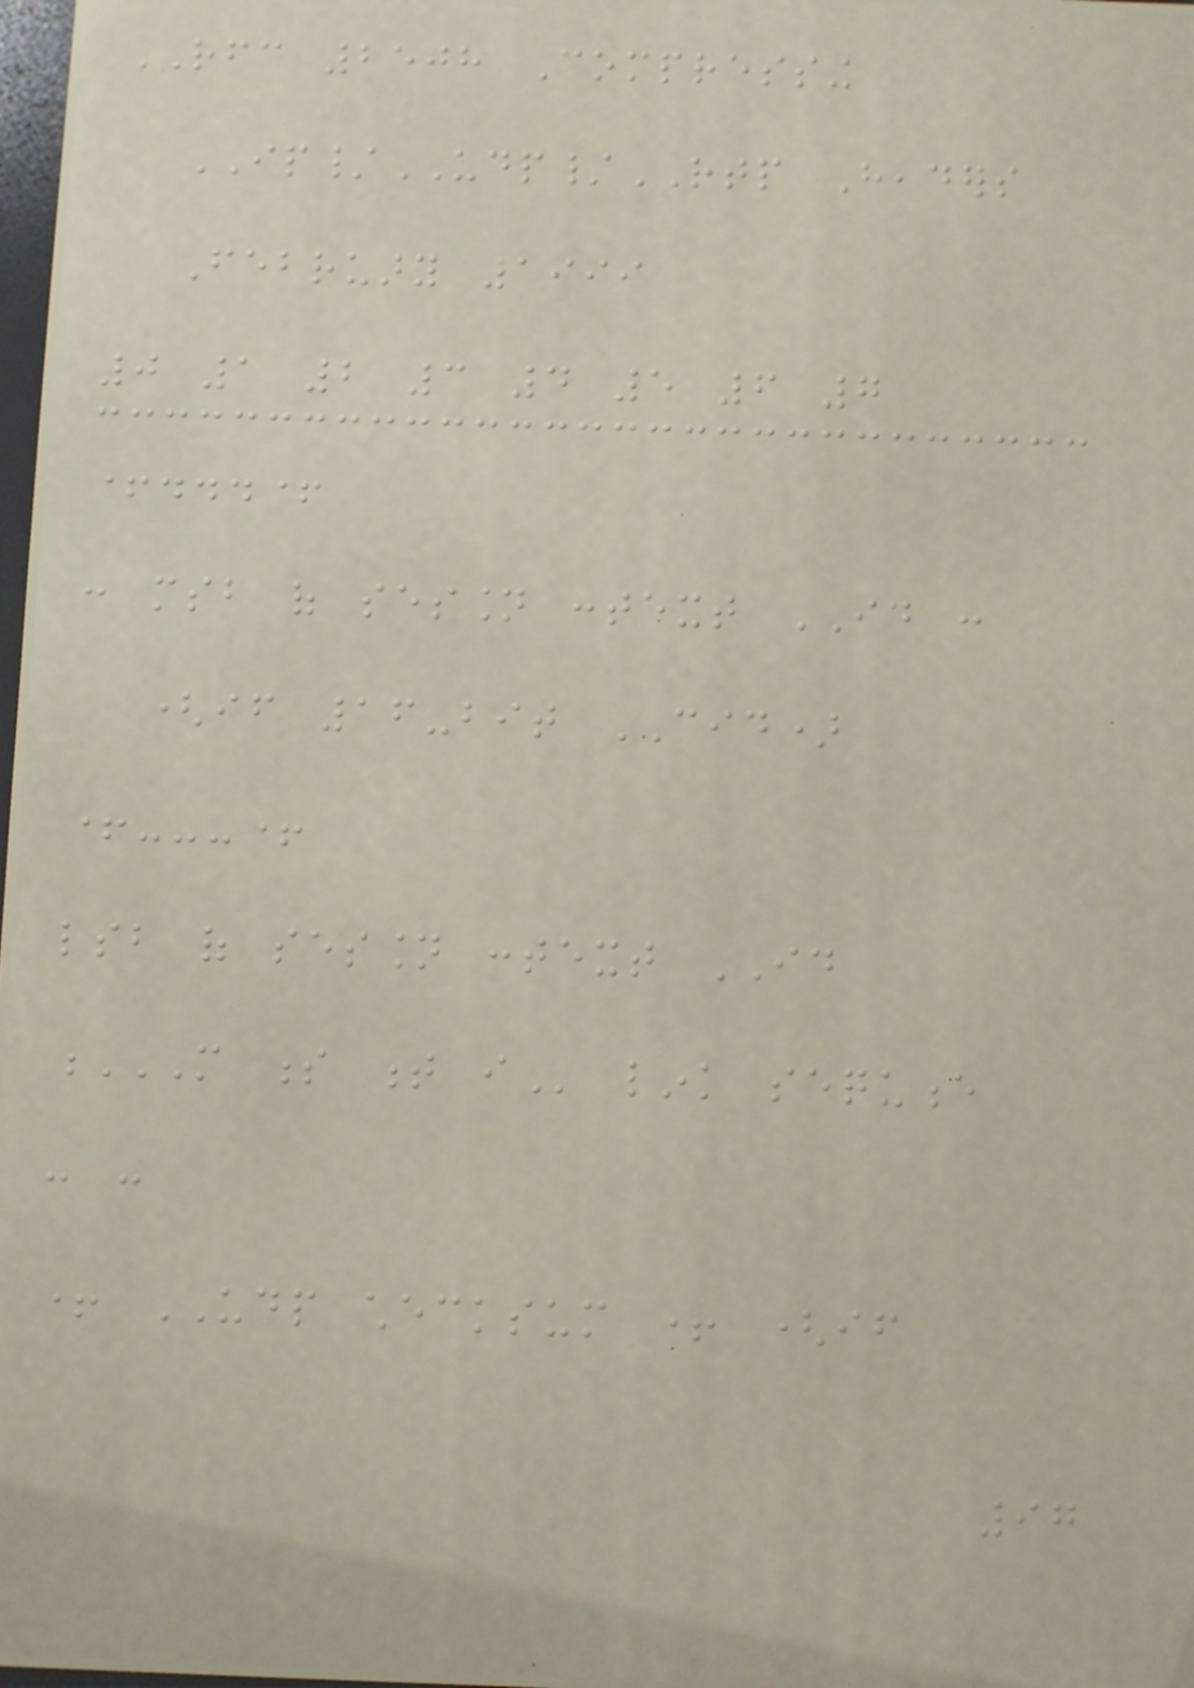RFC 2508 Compressing
IP/UDP/RTP Headers
February 1999
0 1 2 3 4 5 6 7
+...+
: msb of session context ID :
(if 16-bit CID)
+---+
lsb of session context ID
M S T I link sequence
: :
+ UDP checksum + (if
97
